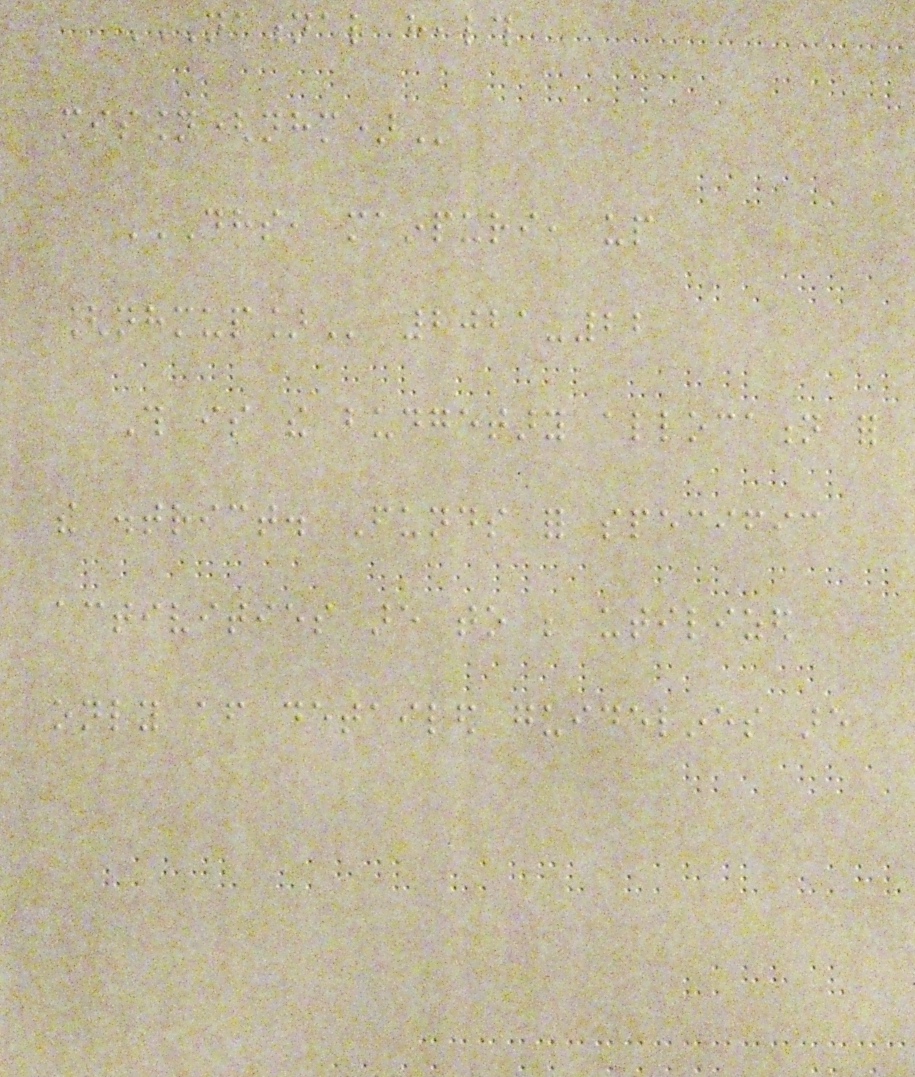NATIONAL HEALTH
MISSION(NHM)
DHS, MAINPURI, UP
[NHMUP] 2021-22
This is the budgetary allocation for
the district. Funds for specific
activities are to be utilized
only after detailed guidelines are
